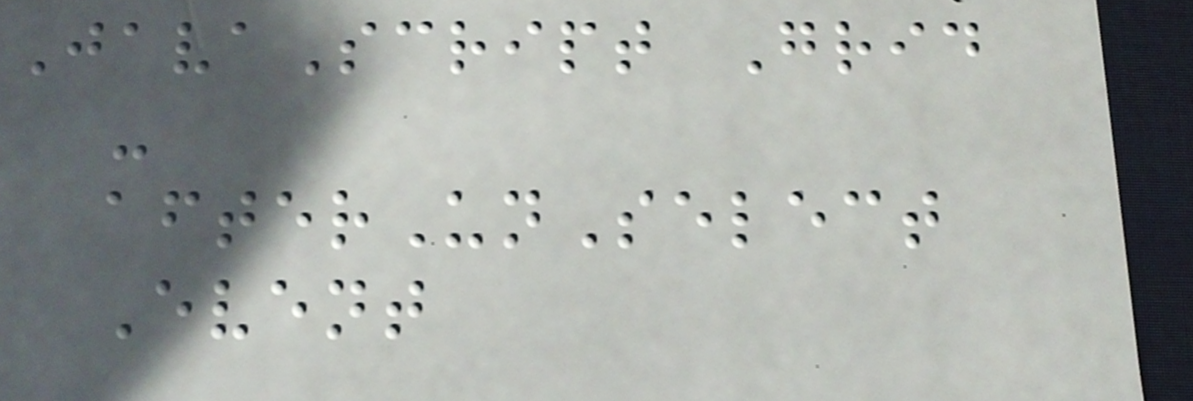JavaScript Grid
-
afterUnSelect
Event
